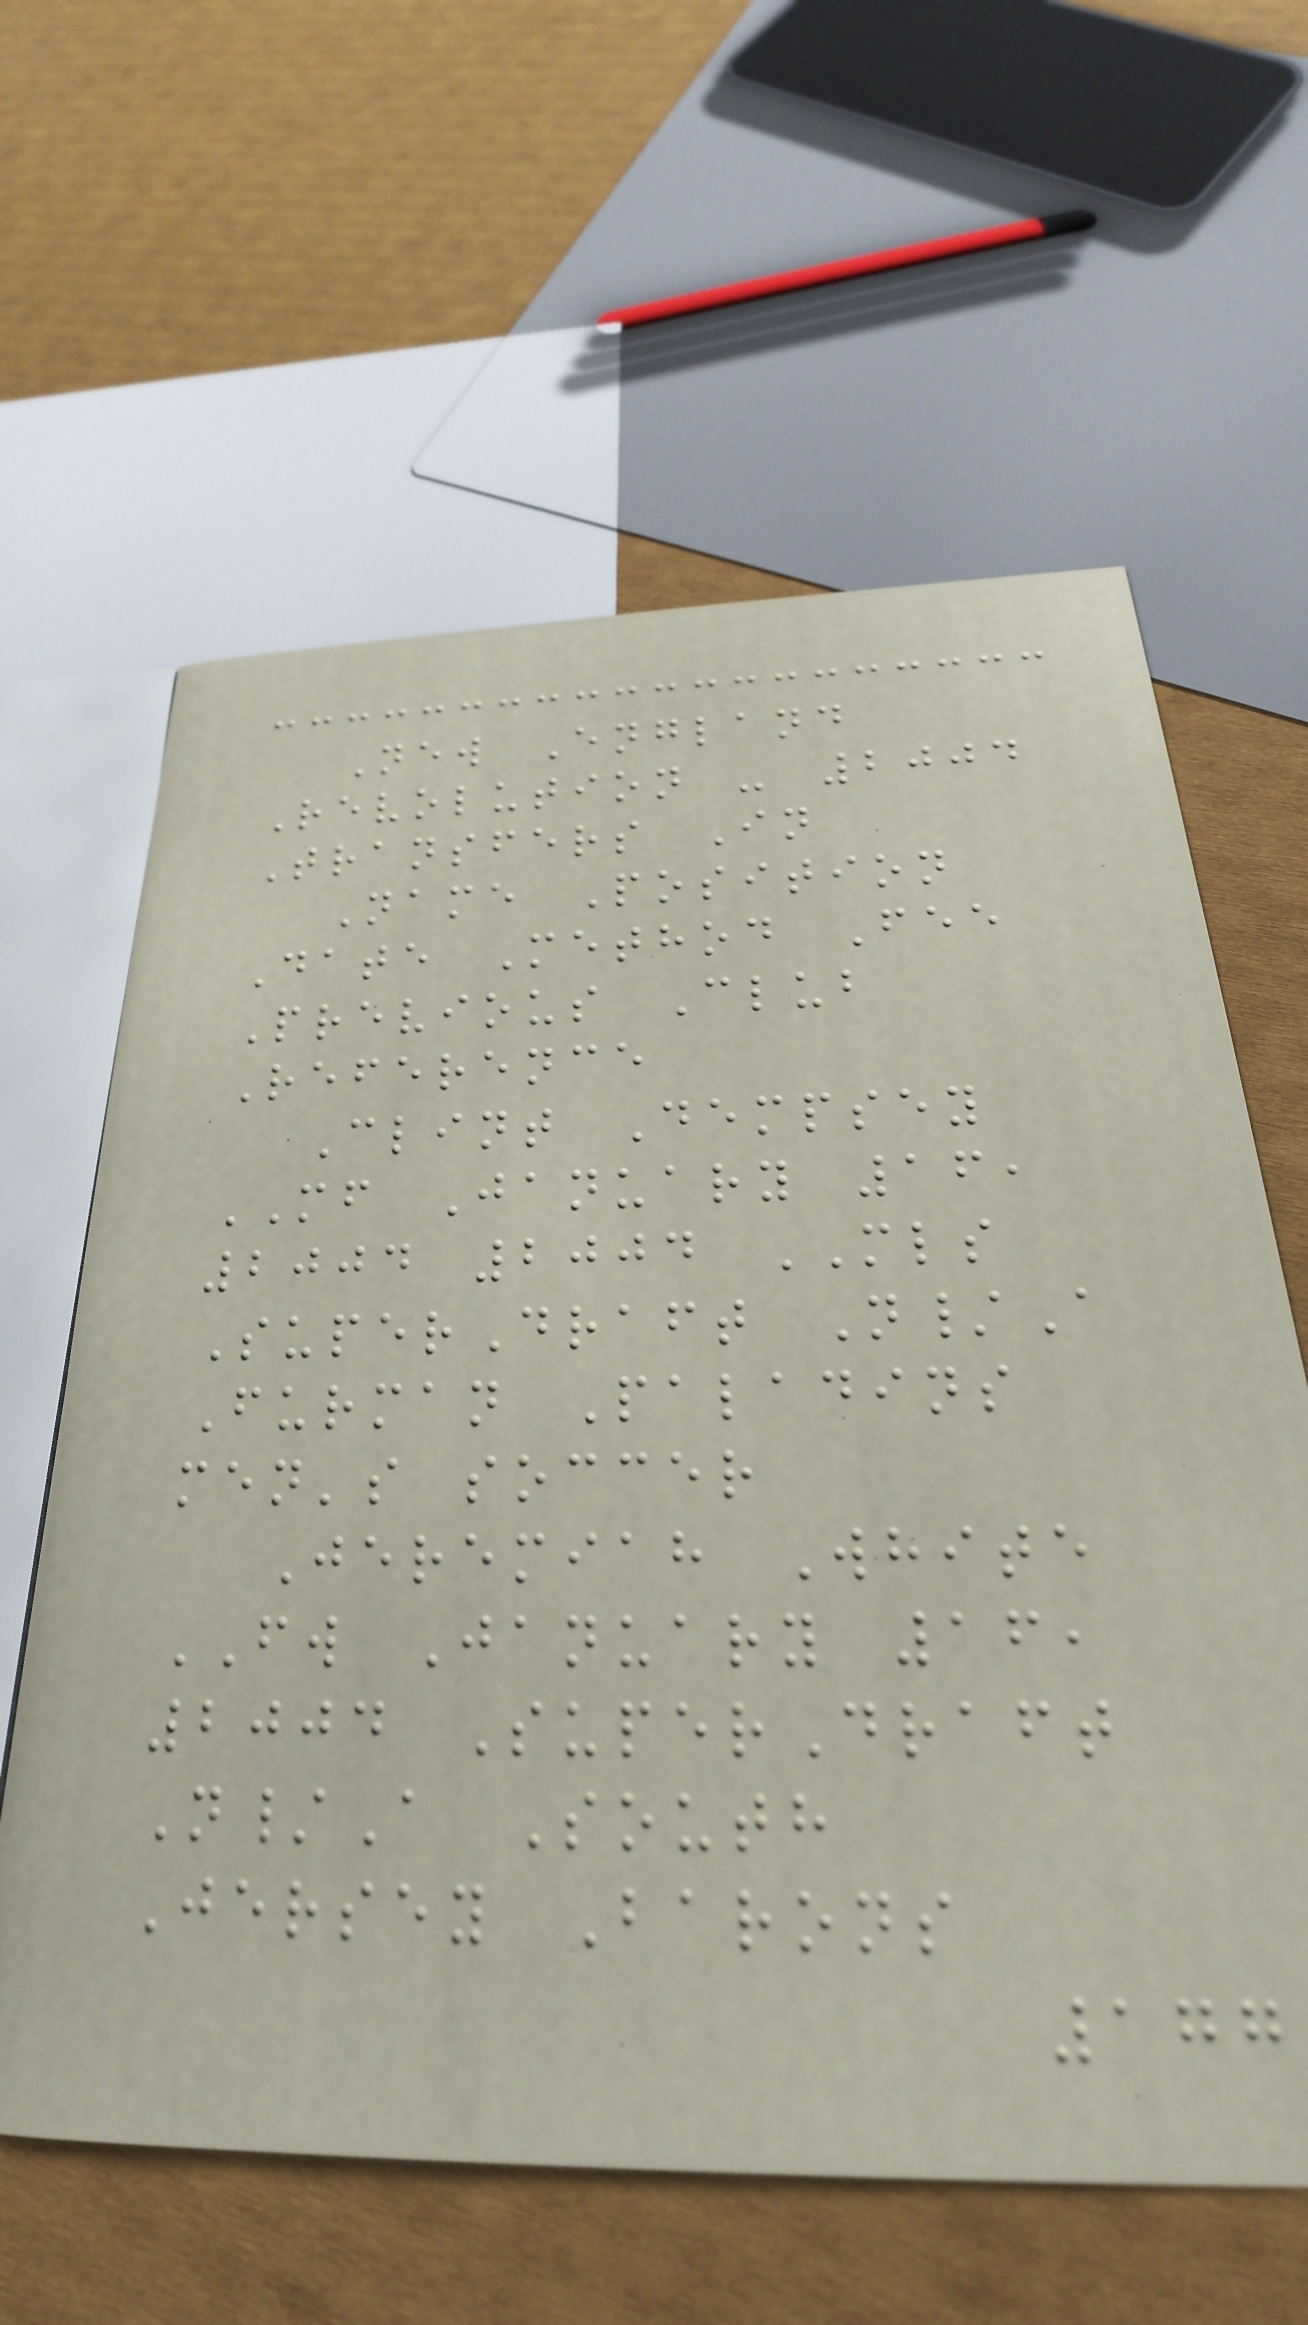New England
Revolution - 2004
Transfers In
Name Position
Date Method Fee
Previous Club
Reference
Clint Dempsey
MF January 16,
2004 2004 MLS
SuperDraft N/A
Furman Paladins
men's soccer
Jeremiah White
FW January 16,
2004 SuperDraft
N/A South
Jersey Barons
177
